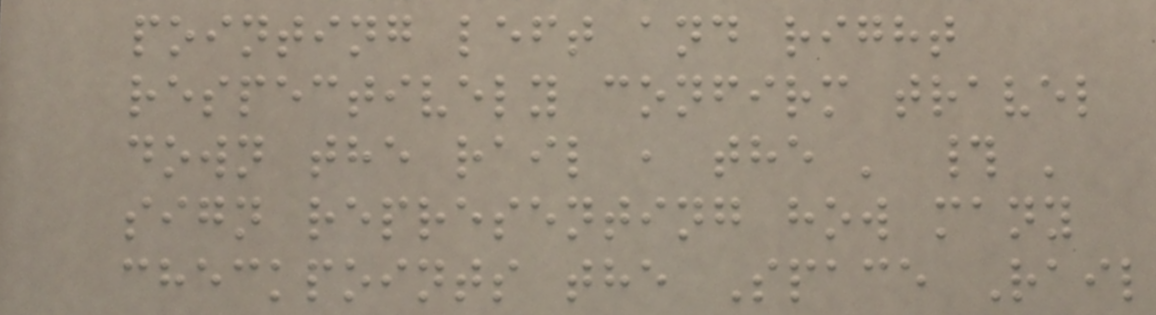pointing left and right
respectively confirm travel
down the rail , the ' # '
sign representing how many
checkpoints the Space Rail
